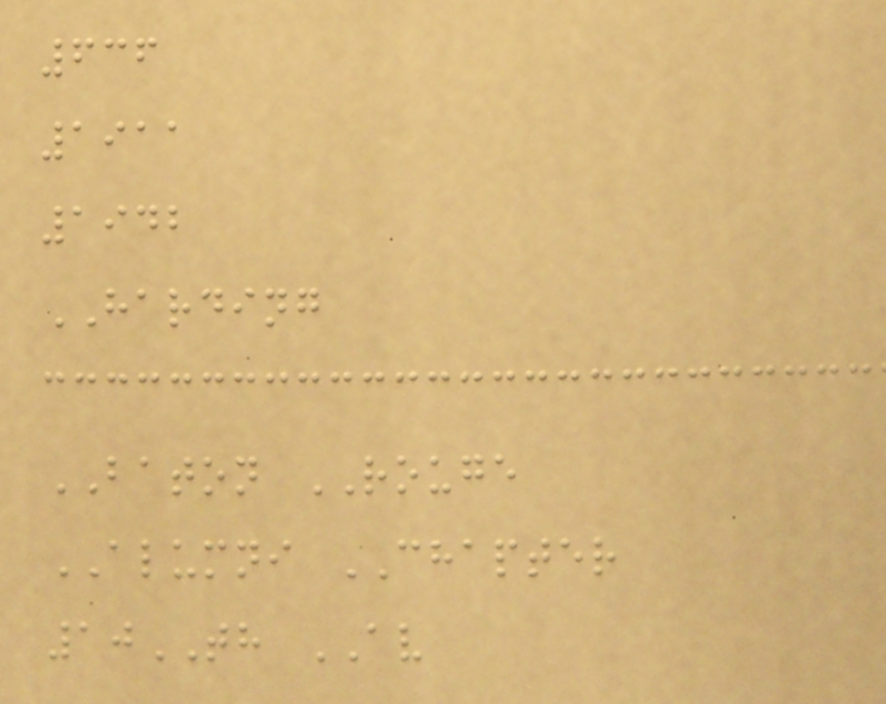636
1911
1942
HARDING
BATON ROUGE
ALUMNI CHAPTER
10TH AV
